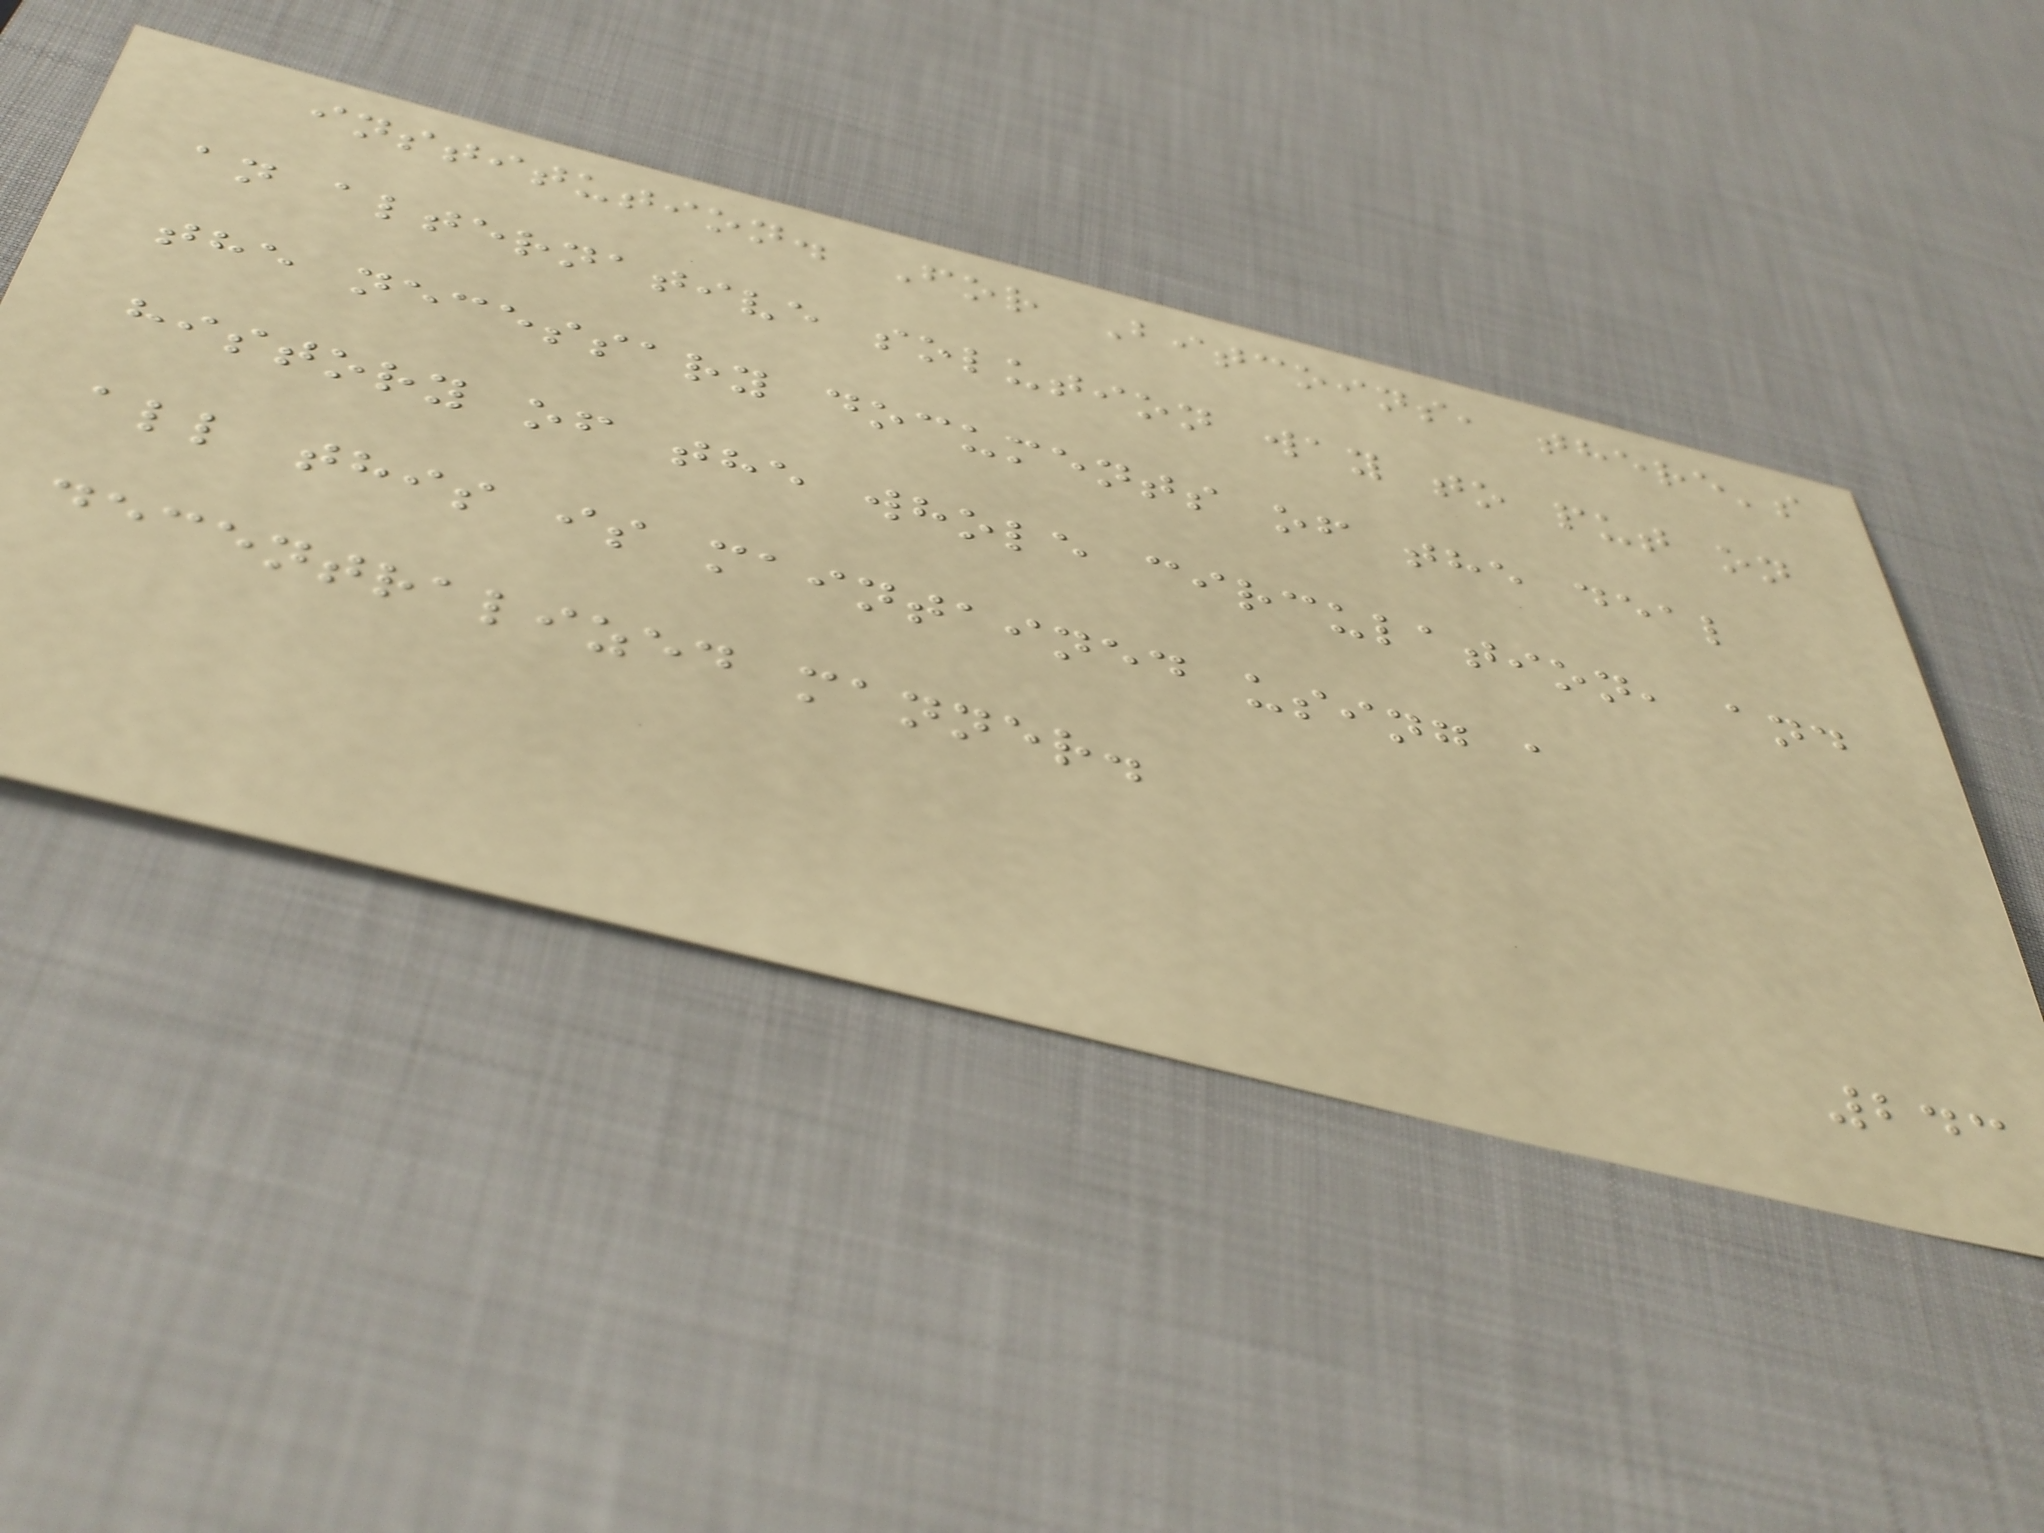institution. For Bitcoins, there's
an alternative solution way to put on
the necessary documents of the deal
history of the whole circulation, and
all this is maintained using a
decentralized manner.
243
